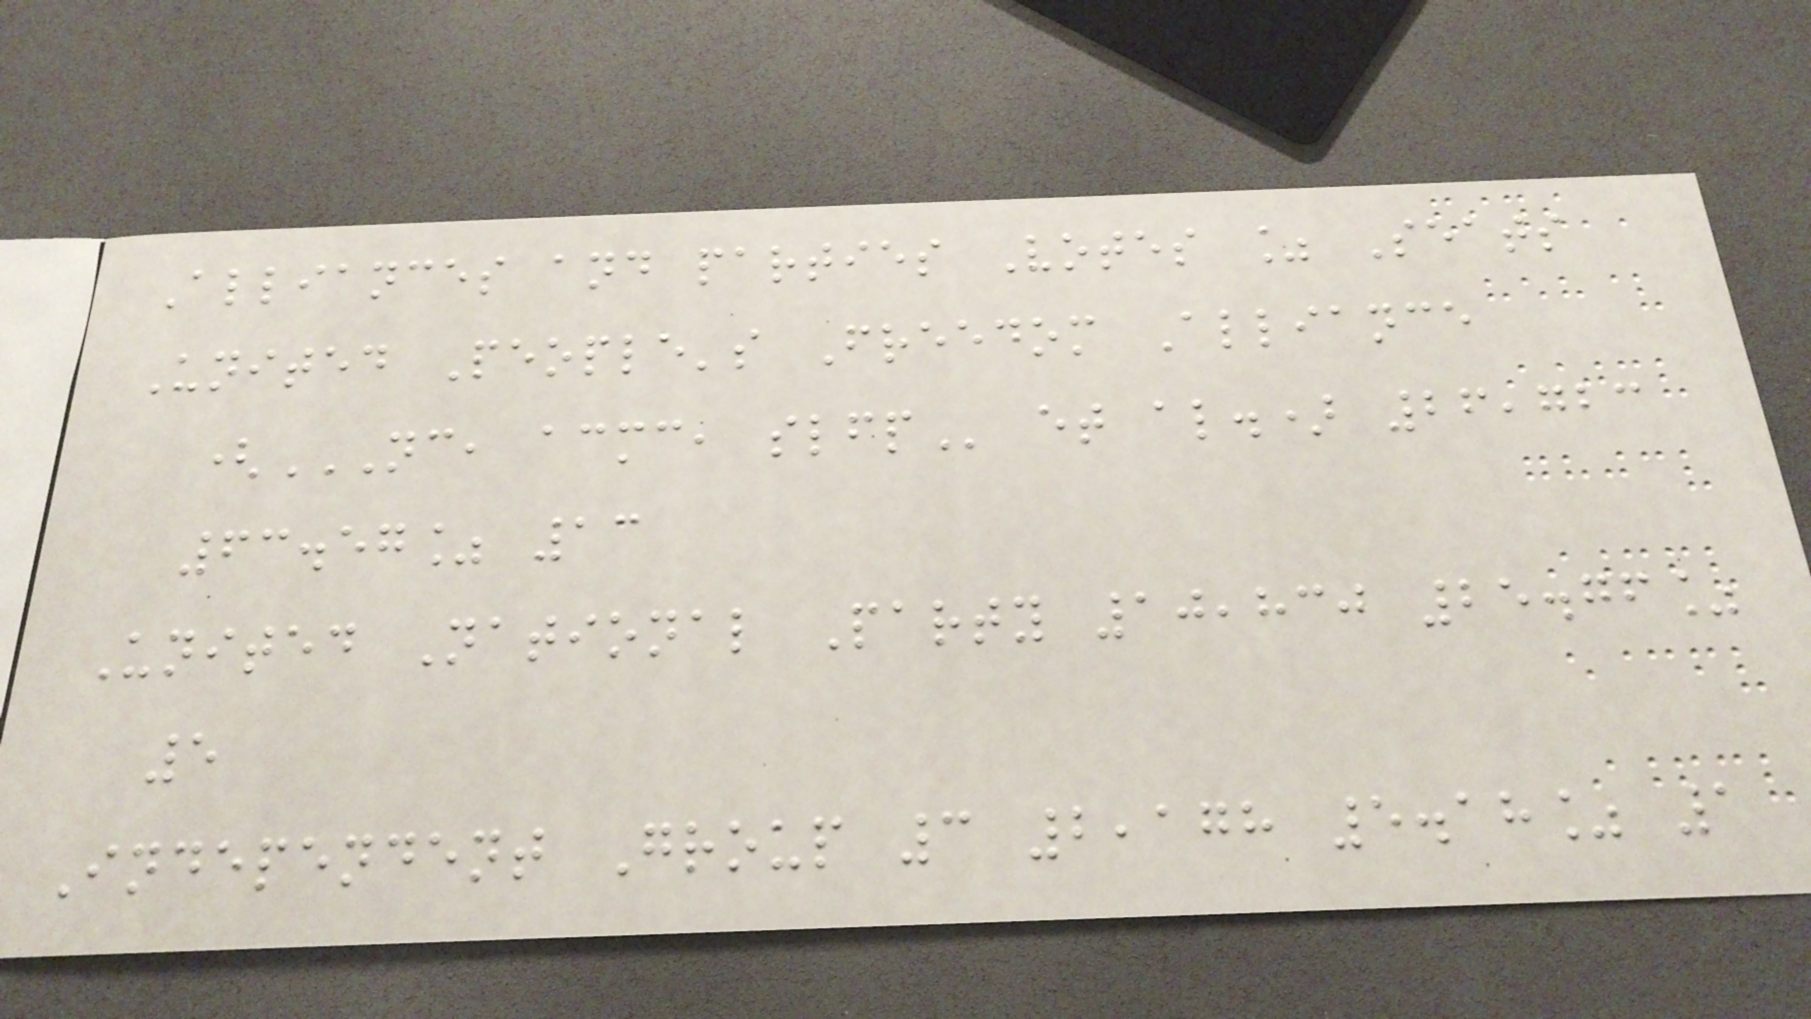Alliances and parties Votes % Seats
United People's Freedom Alliance
(NC, ACMC, SLFP et al.) 26,723
63.57% 13
United National Party 10,830 25.76%
5
Independent Group 3 2,178 5.18% 1
